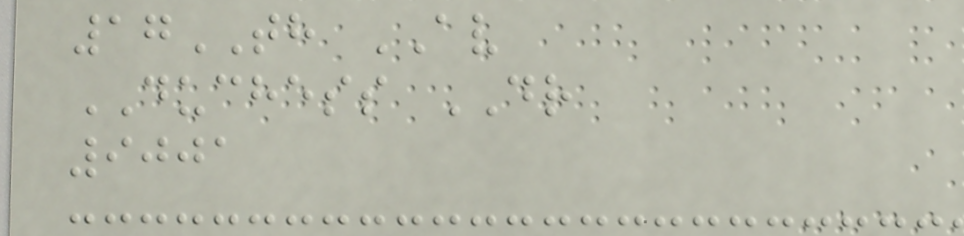17TH AV
DUCHESS DR
9001
